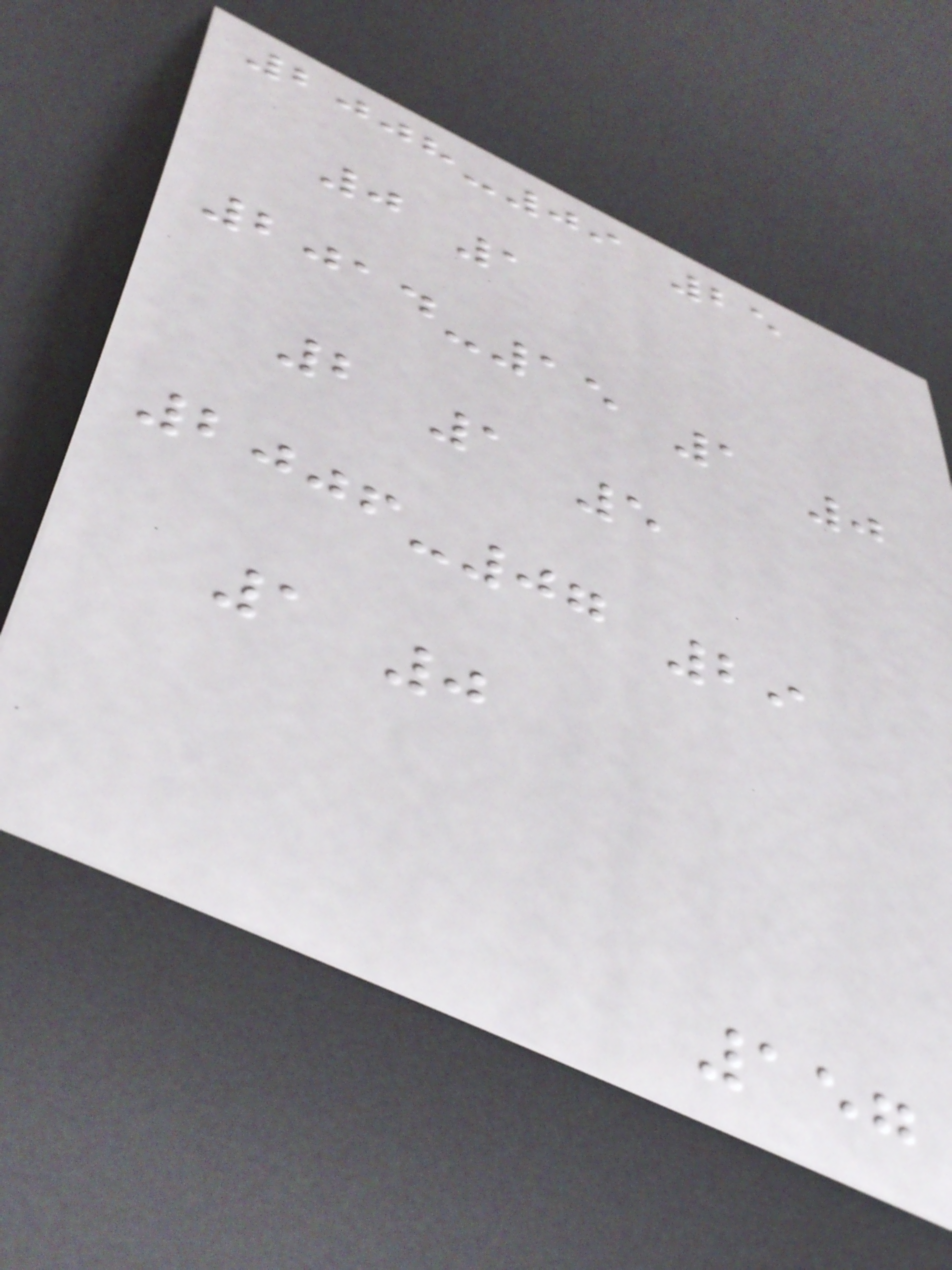2008-09 25
0 1
2014-15 1 0
2 1 5
2006-07 29
1 0
157
